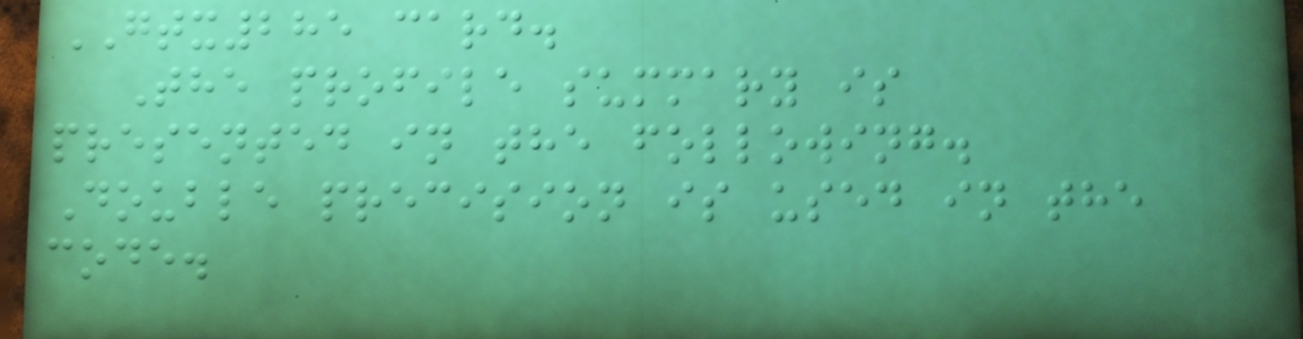GTX285 card.
The profile summary is
presented in the following.
Double precision is used in the
code.
